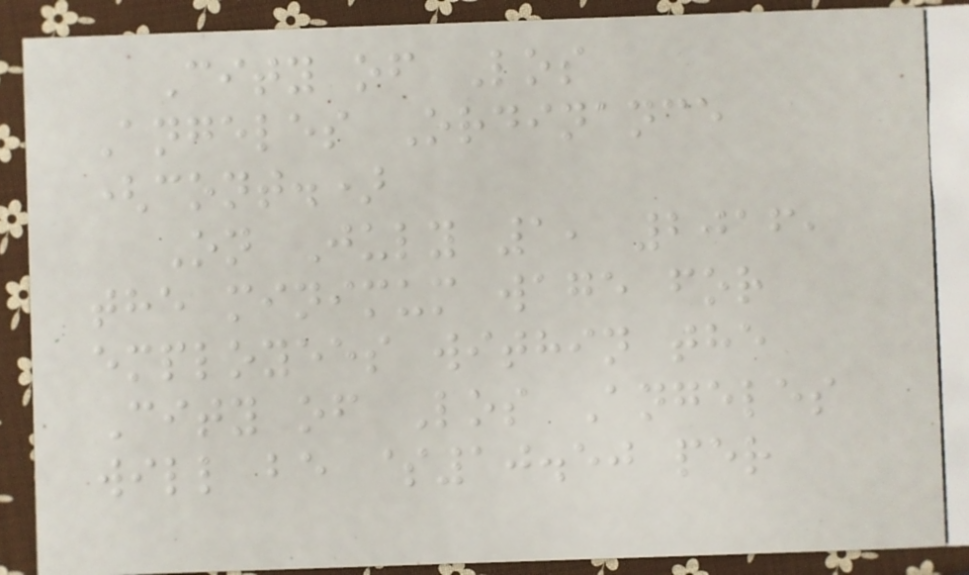City of Los
Angeles Ordinance
(cont.)
On July 1, 2016,
the minimum wage for
employees within the
City of Los Angeles
will be $10.50 per
